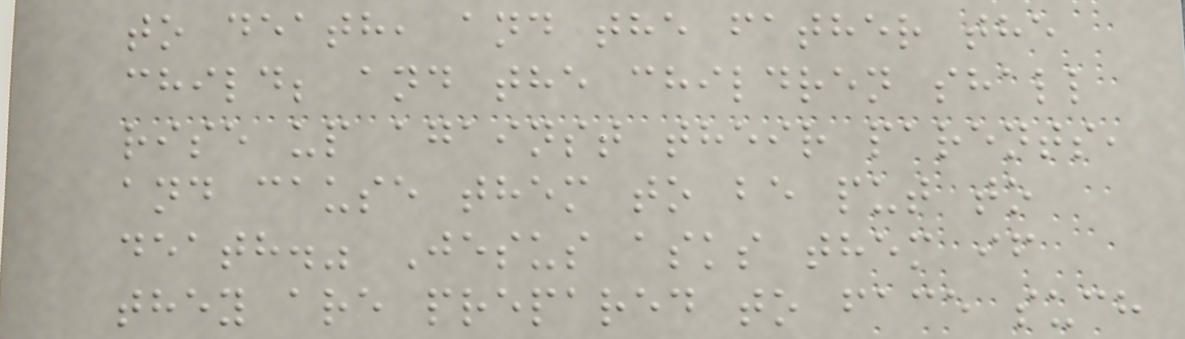to death, and the father the
child; and the children shall
rise up against their parents,
and cause them to be put to
death." Jesus asks them if
they are prepared to face such
